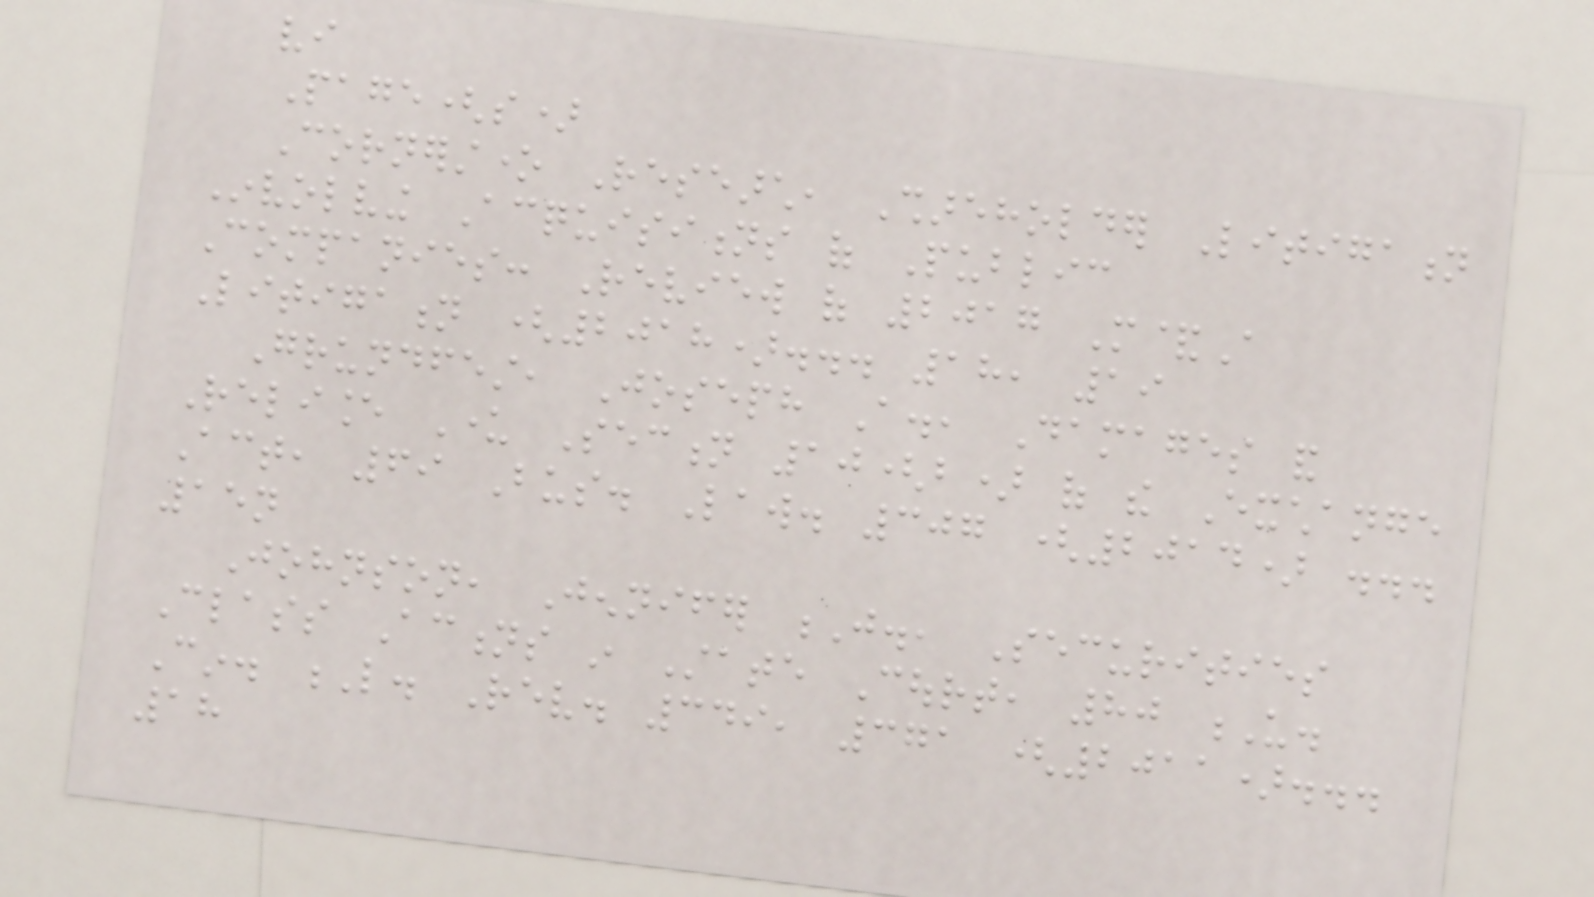vi
Page(s)
Cornerstone Research, Shareholder Litigation
Involving Acquisitions of Public
Companies: Review of 2017 M&A
Litigation (2018)... 18, 19
Grundfest, Joseph A., Damages and
Reliance Under Section 10(b) of the Exchange
Act, 69 Bus. Law. 307 (2014) ...
15n
Johnson, Jennifer J., Securities
Class Actions in State Court, 80 U.
Cin. L. Rev. 349, 371 (2011)...
18
